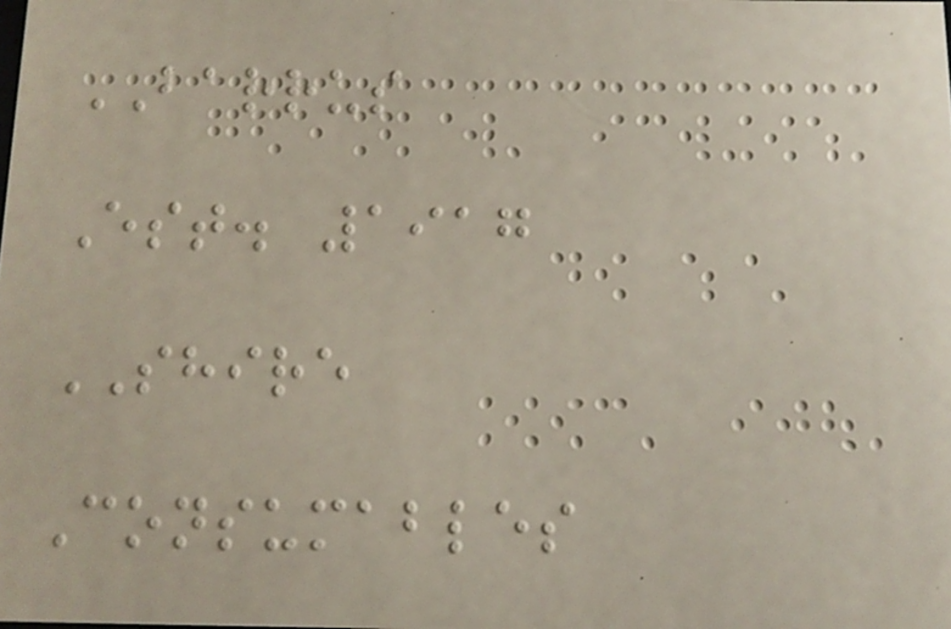BARRUS
Est. 1917
SHIRE
Consumables
